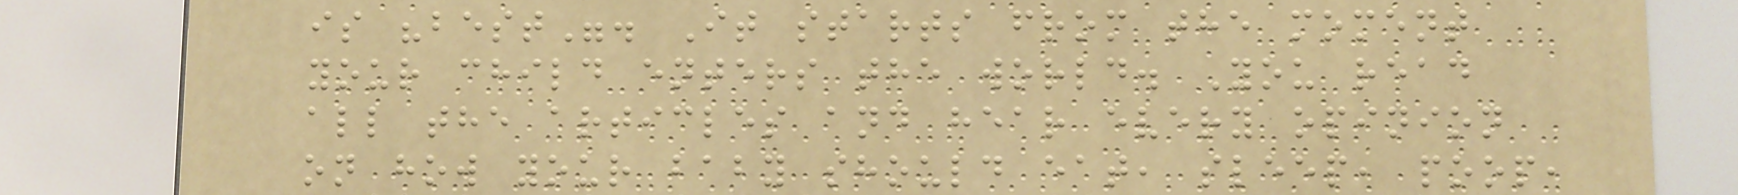is "best". It starts from the moment
your child enters the world. You read
all the articles and hear every opinion
on how your baby should eat, sleep, poop,
